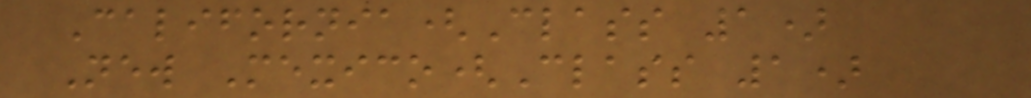California(Class 1)
New Mexico(Class 1)
